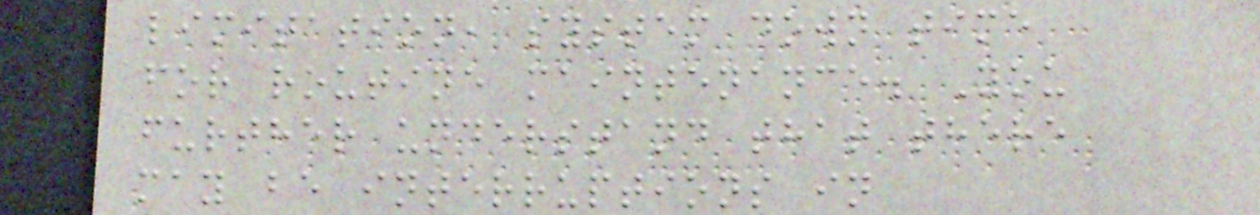limitation, system down time
for routine maintenance. You
further understand that there
may be interruptions in
